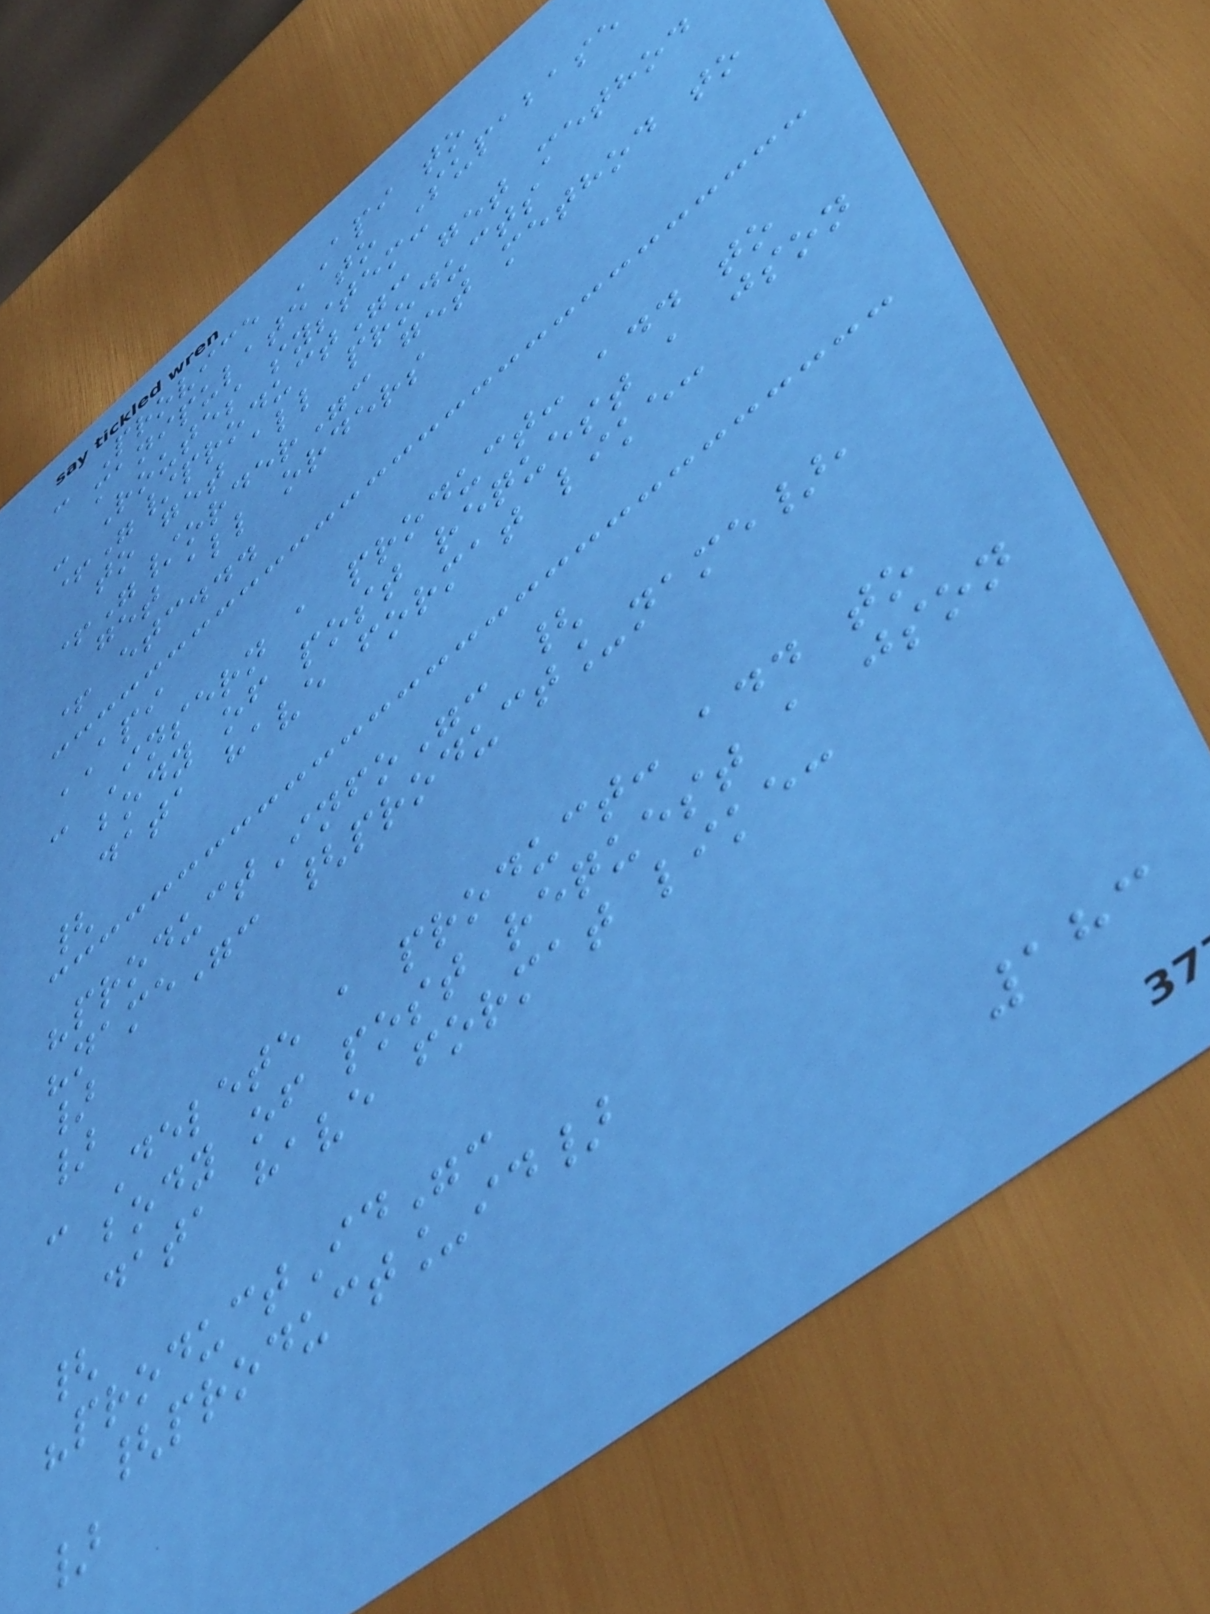- Provice API to
manipulate to Supabase
- Routes system:
+"/product": get method
to get all products
+"/order": get method to
get all orders
+ etc...
API
- Insern a product: add to
body of post request a json
data have format like:
{
"productInfo": {
"name": {product_name},
}
}
- Delete a product: add to
body of post request a json
data have format like:
{
"productId":
{product_id}
}
183
